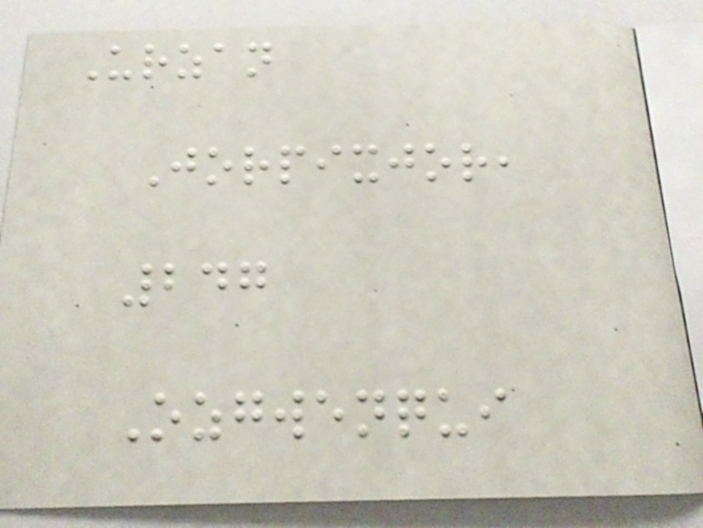Urzan
Jorpixjor,
247
Ozgwenqui
